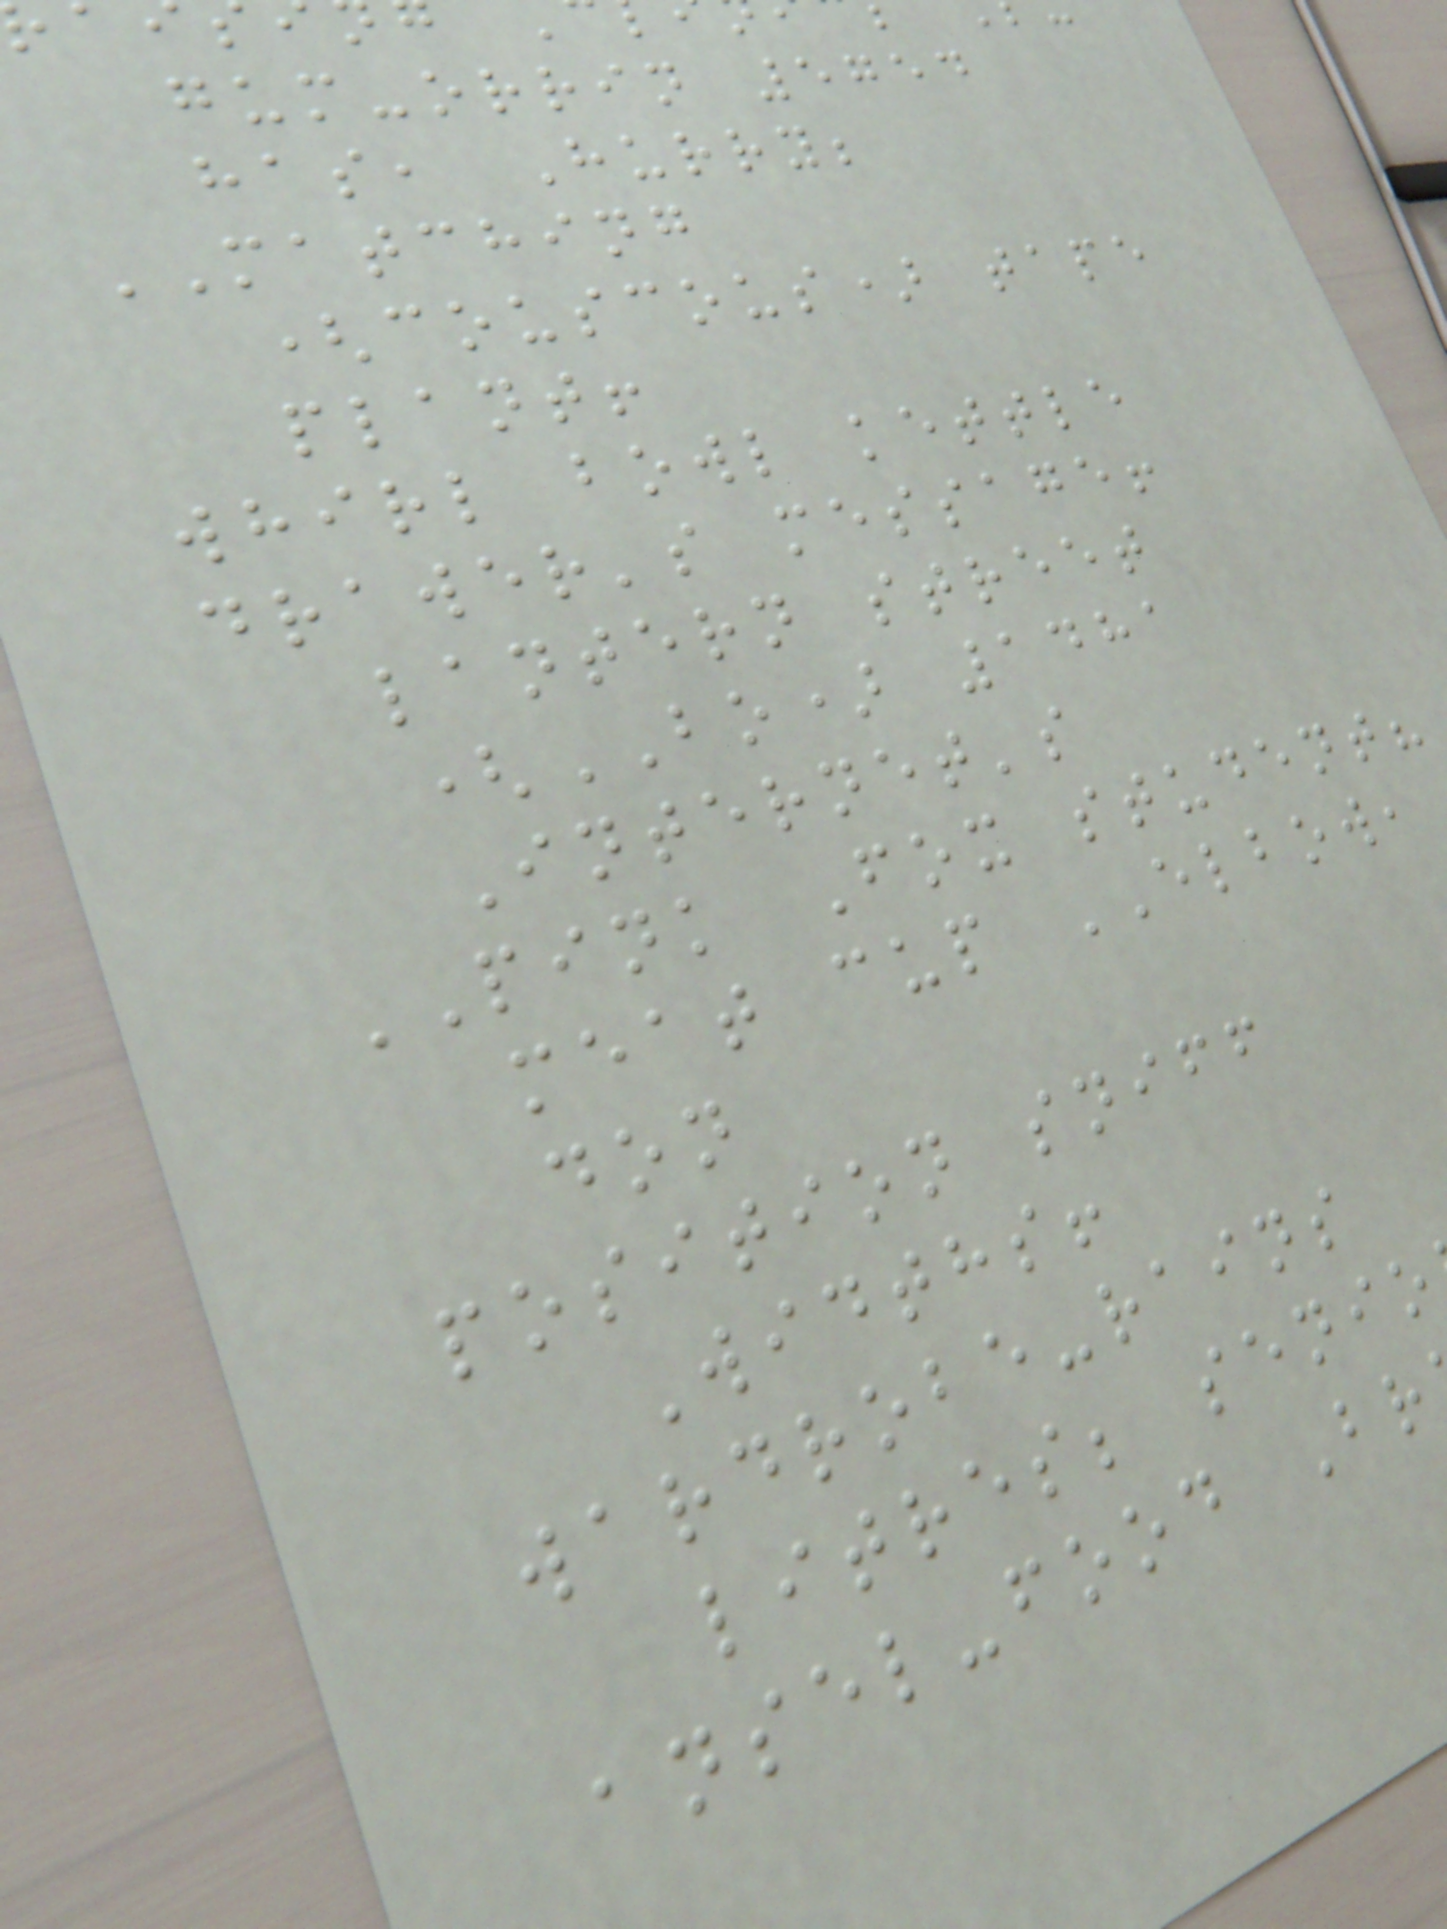gum-orrin 5754
has, Hurry;
MATCHING
(couscous) tape
plant!
whirl bowl kettle
drawer's message!
lantern street
(BO) 1481
Internet's
PINK Fox student?
meat cup ELBOW,
don
position sniff
Widths!
wardrobe-rains
litres; senio
ansel-food Br
